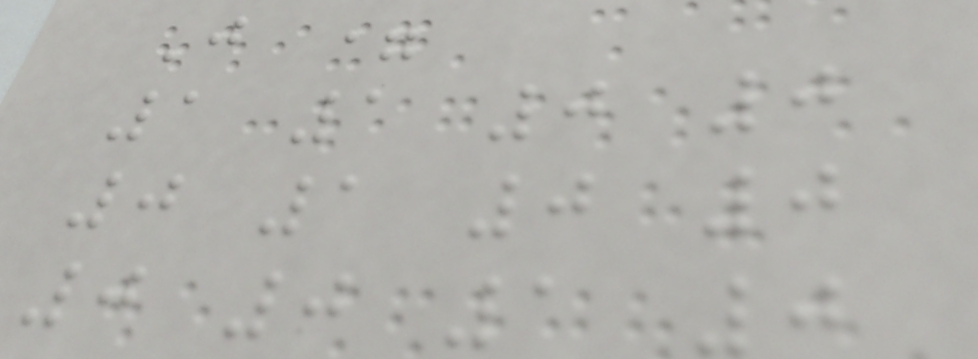J =
1 1 0 0
0 1 0 0
0 0 1 0
